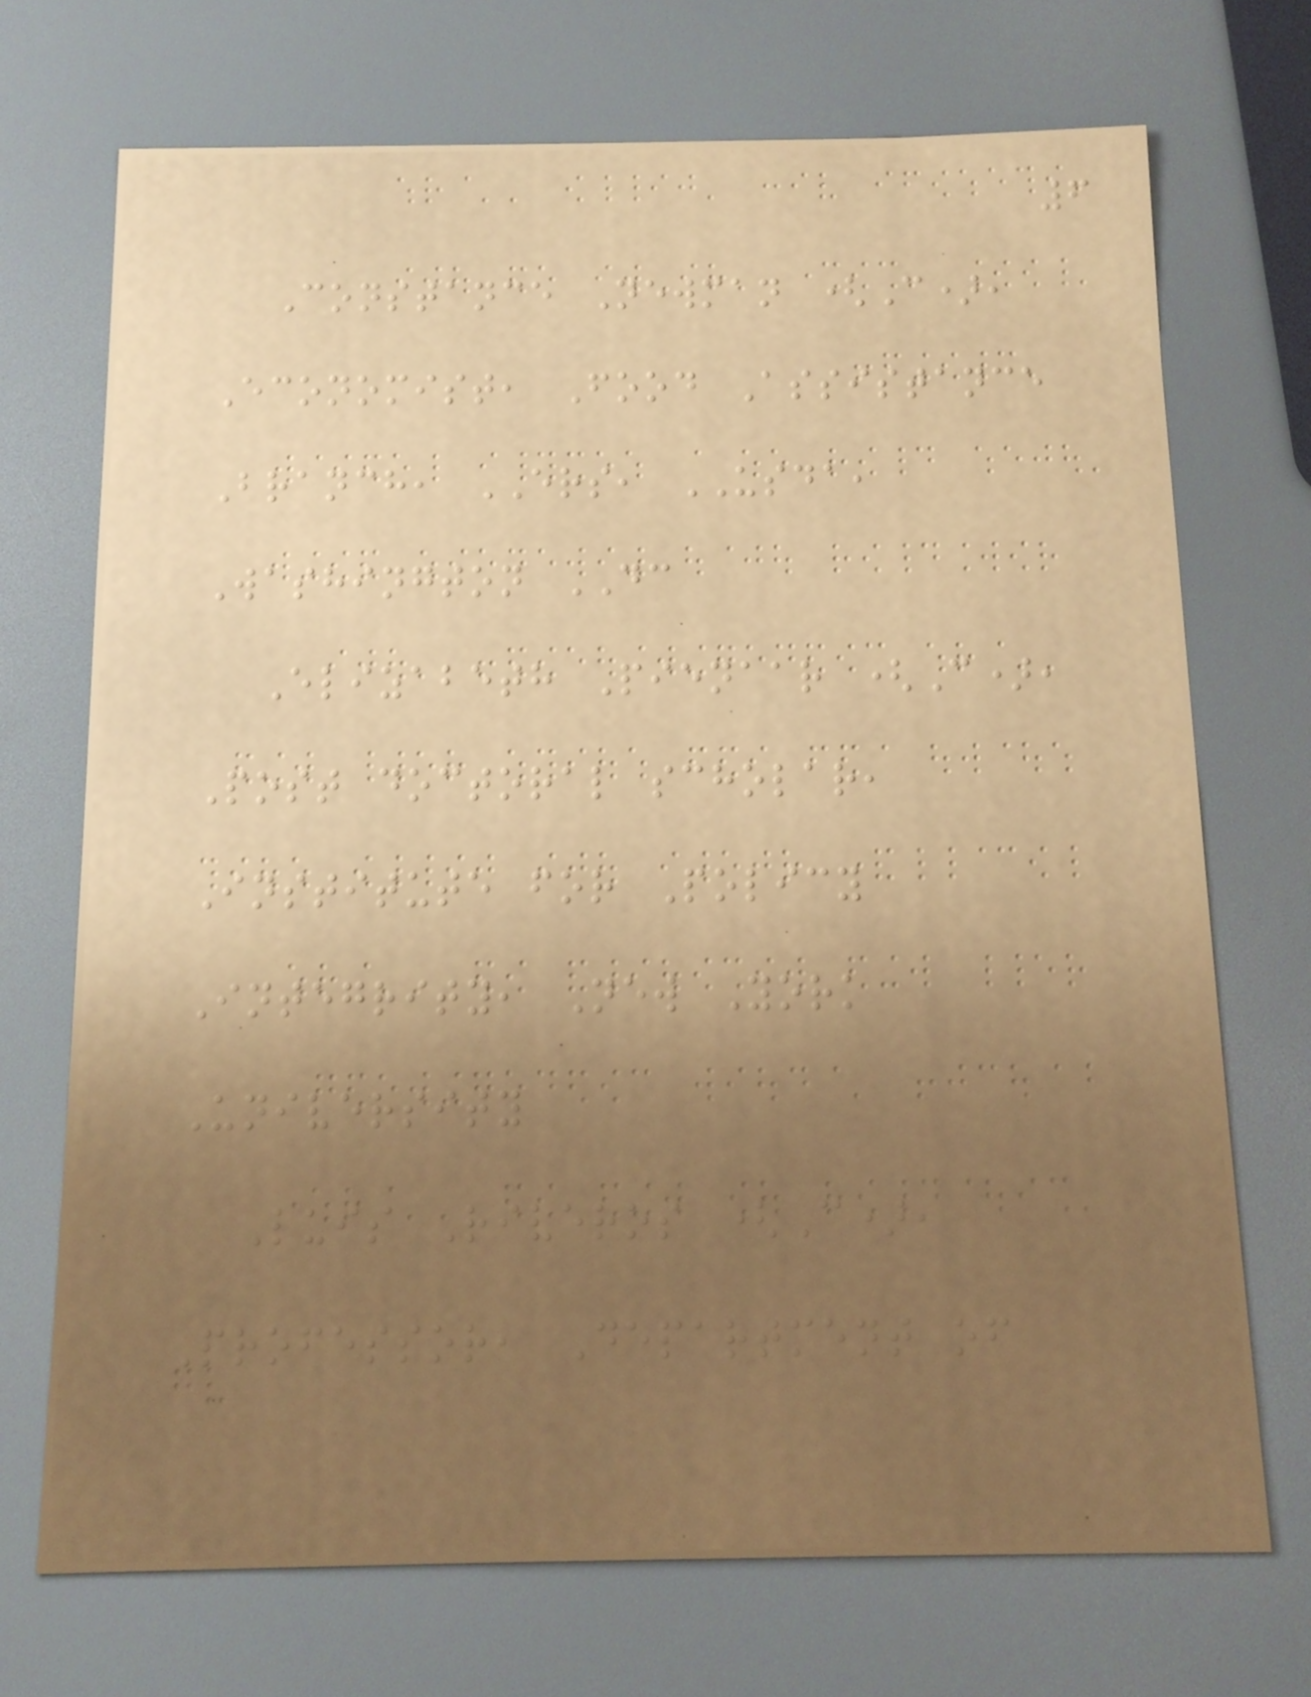6
Constance Newman (C),
Economist, Food Assistance
Branch, ERS, USDA,
Washington DC
Elizabeth Pienaar (C),
Post doctoral scholar,
Institute for Policy
Integrity, New York
University
Luis Riveros (C),
Professor, Department of
